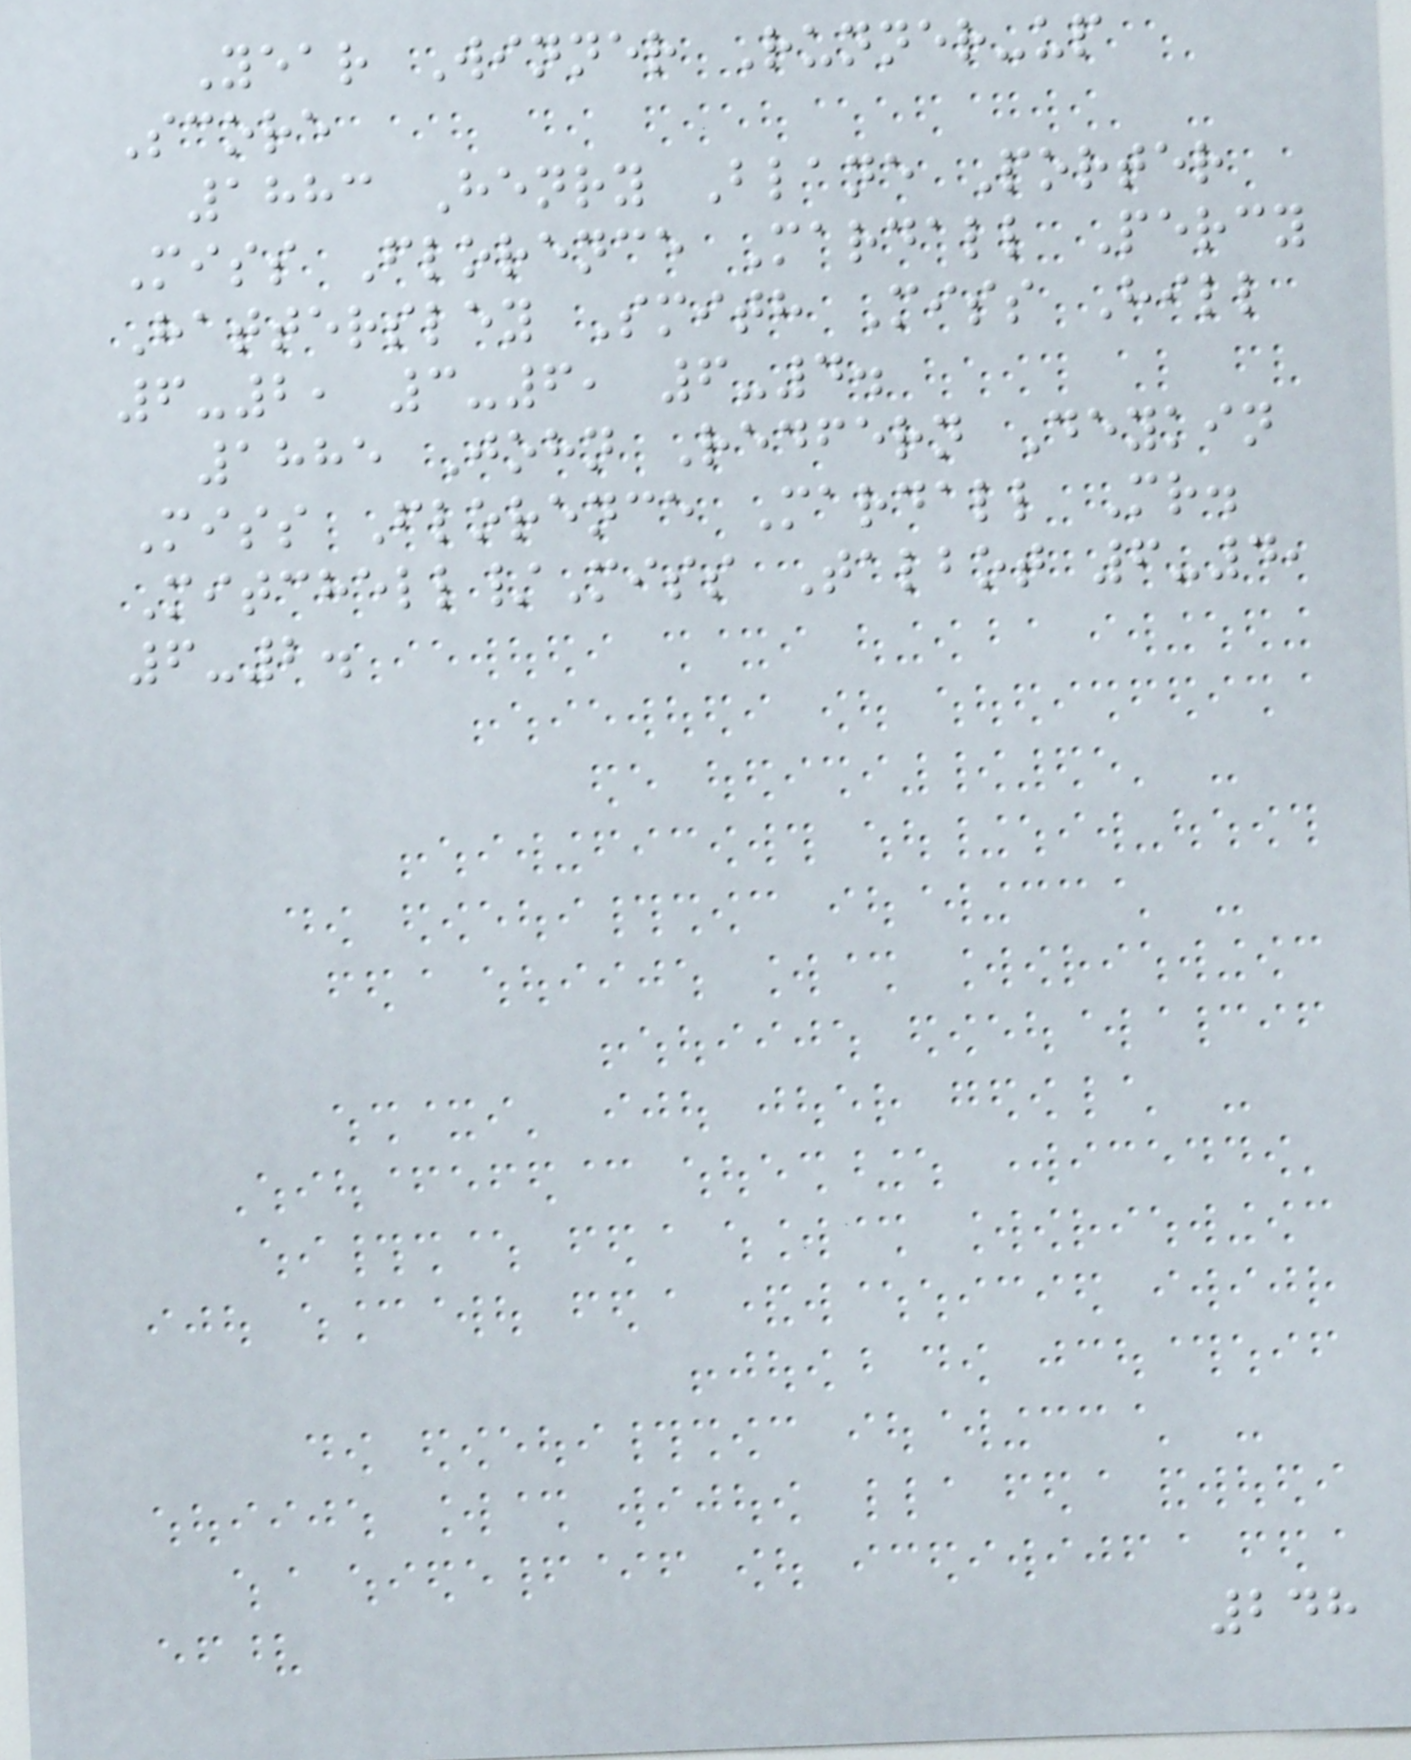Year Winner Runner-up
Score
1883 Henry Blane Porter
Miss Florence Mardall Percy
Hattersley Smith Miss Hill
6-2, 3-6, 6-4.
1885 John Redfern Deykin
Miss Florence Mardall Mr.
Mitchell/Miss Talbot 6-4,
6-2.
248
